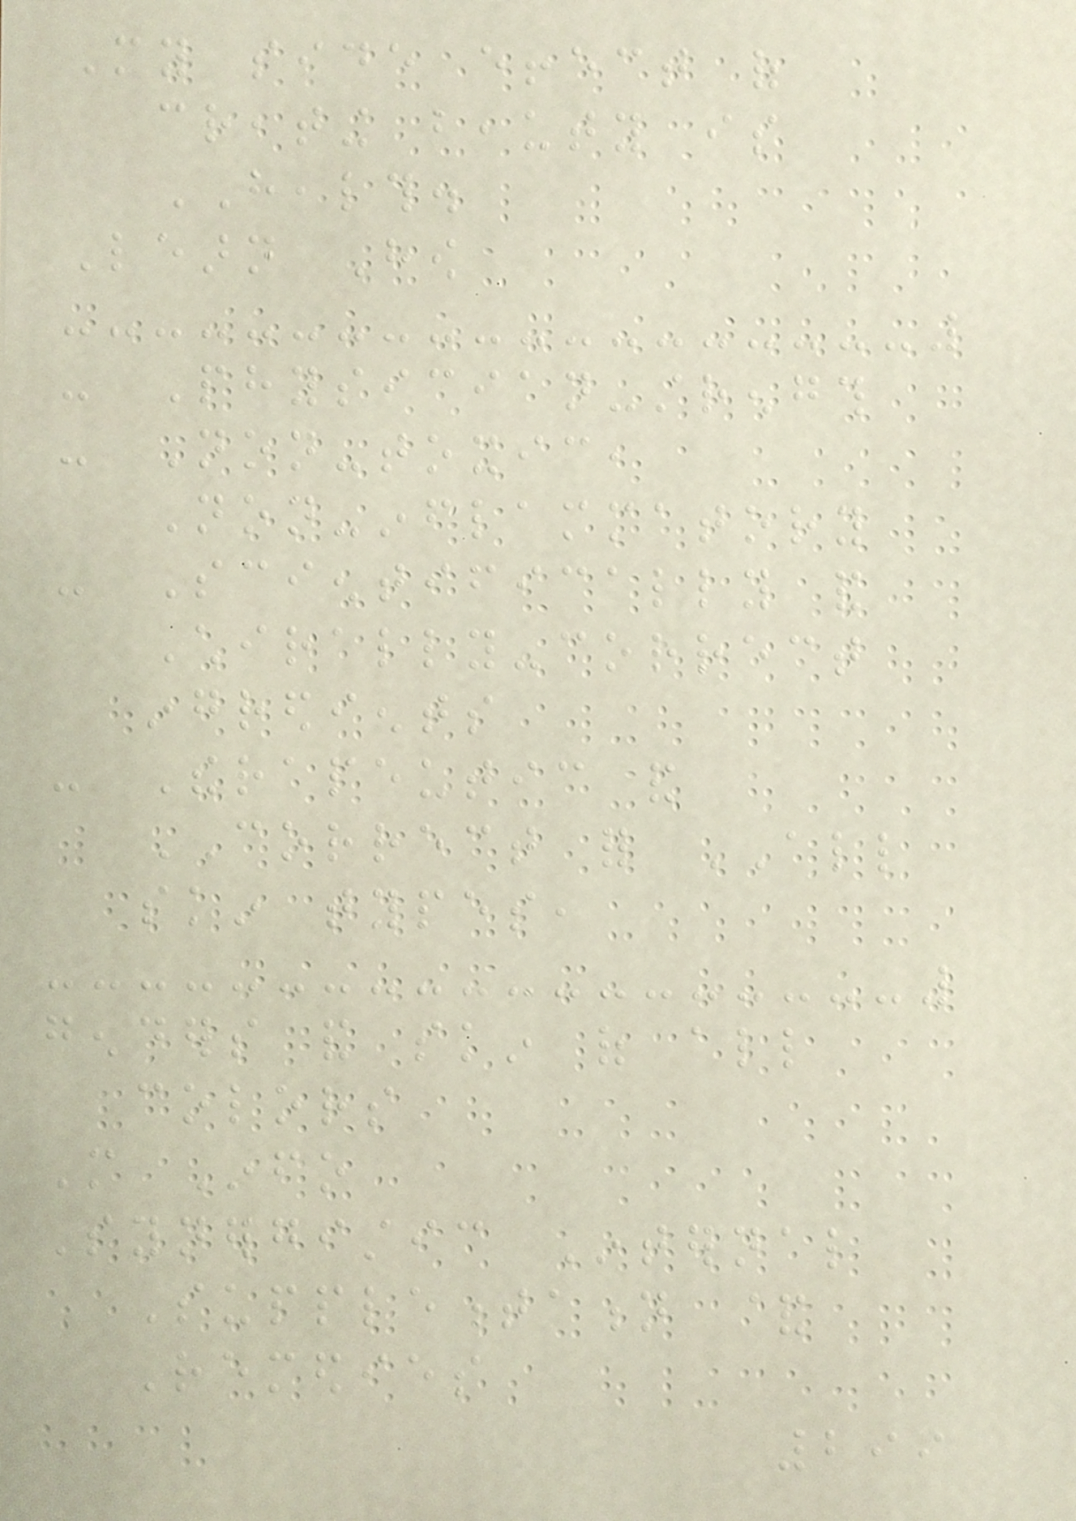My side effect of
creating beauty is
HEALTH.
Learn How
- Physician-strength
- Non-toxic,
Non-inflammatory
- Scientifically and
Chirally-correct
ingredients
- Therapeutic and
CORRECT for ALL
skin types,
genders and skin of all
colors
More Info
Synergistic Internal
Supplementation &
Remedies
299
